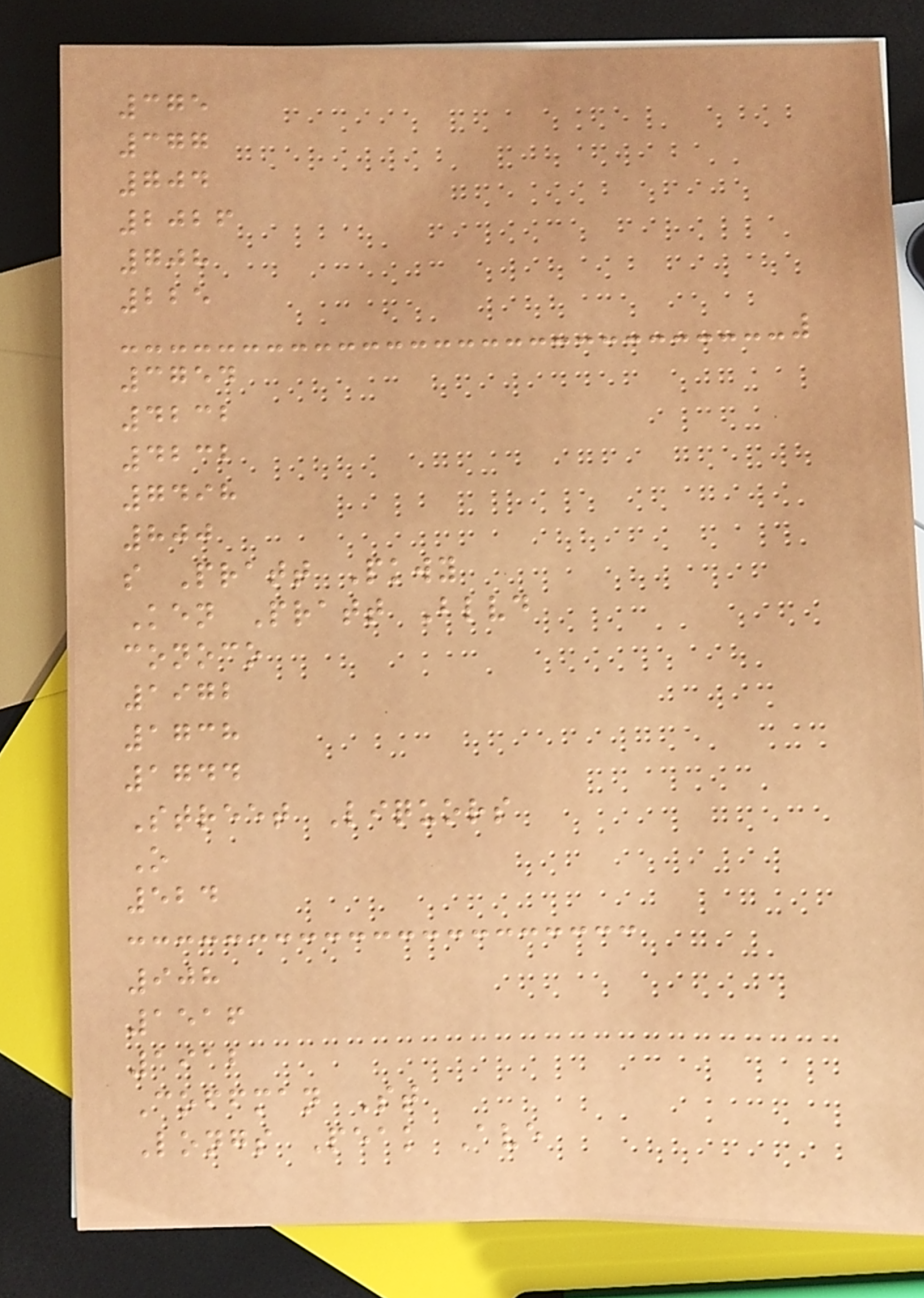375
377
704
2026
708
225
3754
4232
4232
7498
800
s Pratt Pkwy
Ken Pratt Blvd
conoco
1972
1738
1744
Street Liquors
O
524
908
1516
1912
Coffman St
Longs Peak Ave
